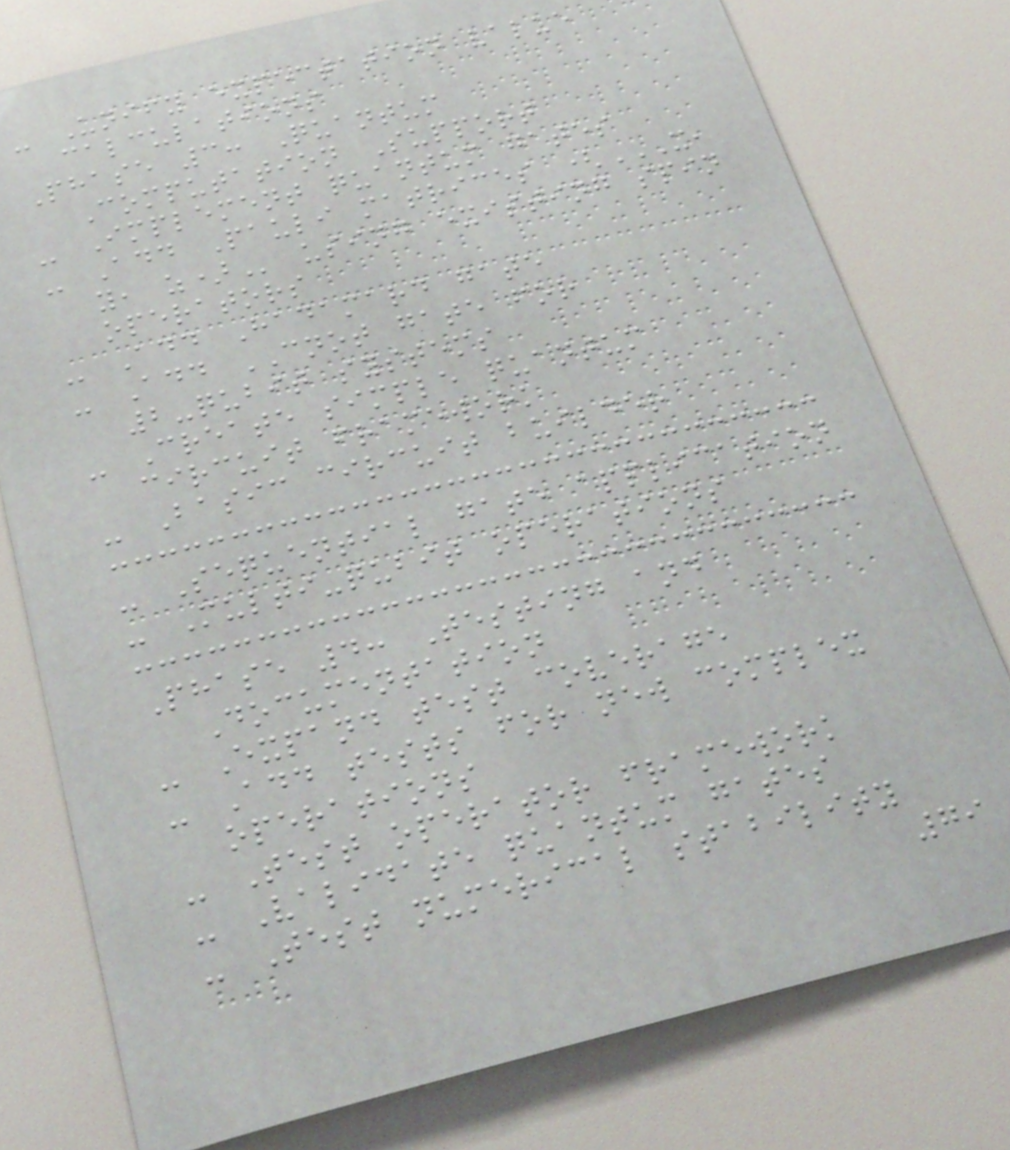- Unify expectation value
calculations
Phase 3: Quantum
Computation Support
- Implement quantum gates
- Add Pauli matrices (X,
Y, Z) using existing spin
operators
- Add Hadamard gate
- Add CNOT gate for
2-qubit systems
- Create simple quantum
circuit framework
- Basic circuit builder
- Sequential gate application
- Multi-qubit operations
Phase 4: Testing and
Documentation
- Expand test coverage
- Add tests for new complex
operations
- Test operator framework
- Validate quantum gates
- Test numerical stability
79
